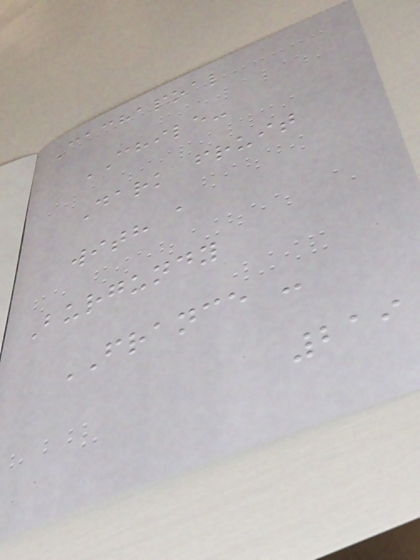Cachapoal
CHILE-
Dark fruit
with a
Burgundy
FRANCE -
219
